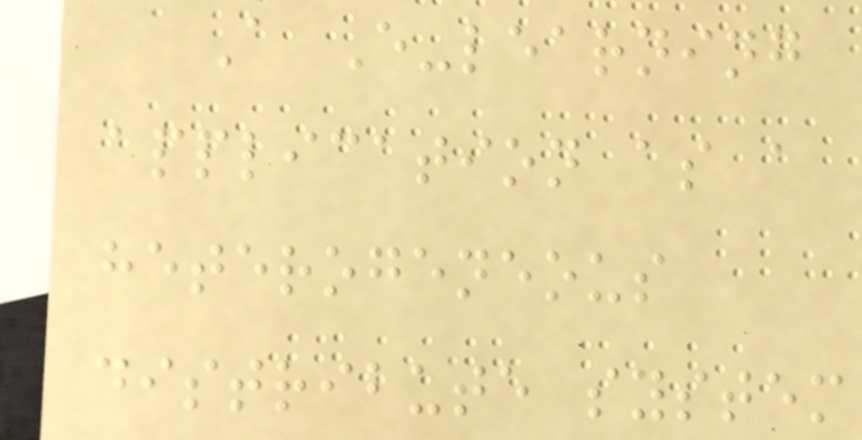A E-learning
application as a
heterogeneous
distribute system
